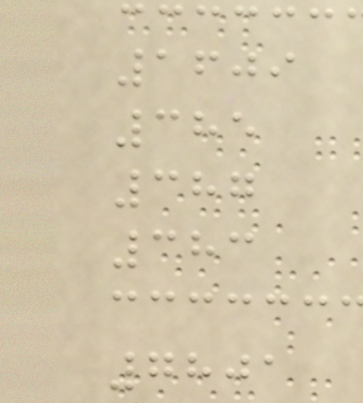1609
385
387
383
7801
